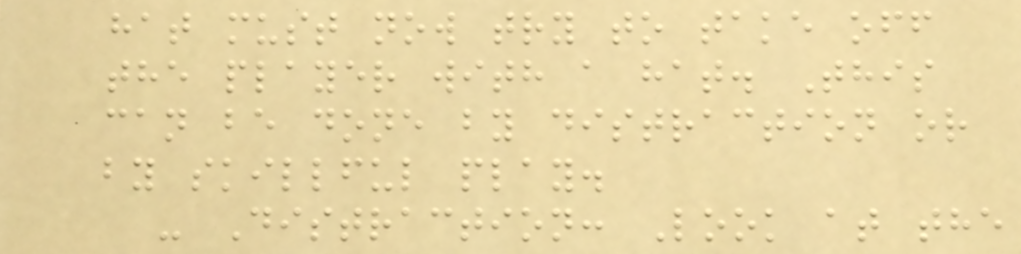hat must now try to take off
the player with a hat. This
can be done by distraction or
by skillful play.
- Distraction: Look at the
